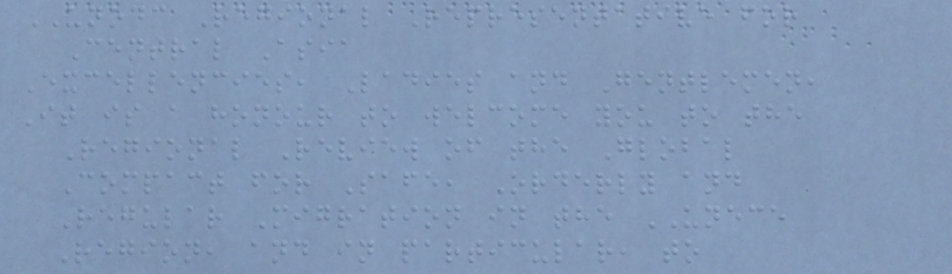UNODC Regional Representative for
Central Asia
Excellencies, Ladies and Gentlemen,
It is a honour to welcome you to the
Regional Review of the Global
Compact for Safe, Orderly and
Regular Migration in the UNECE
Region, and in particular, to
